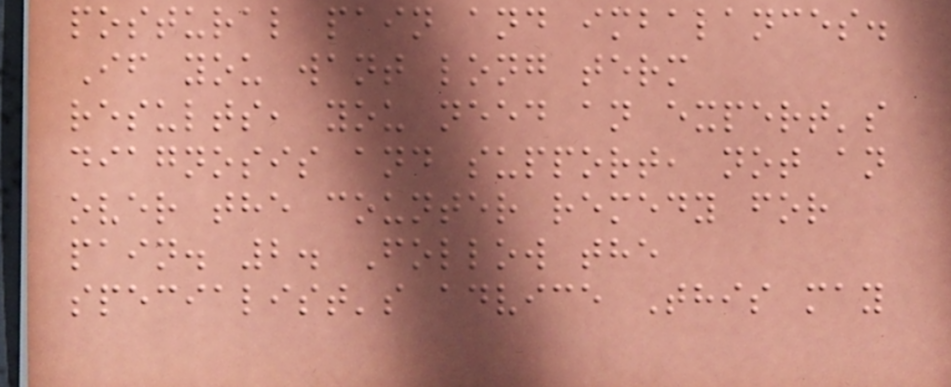postural pain and imbalances.
If you want long term
results, you need an expert's
diagnosis and support, not an
over the counter remedy for
pain. 2. Follow the
specialist's advice This may
